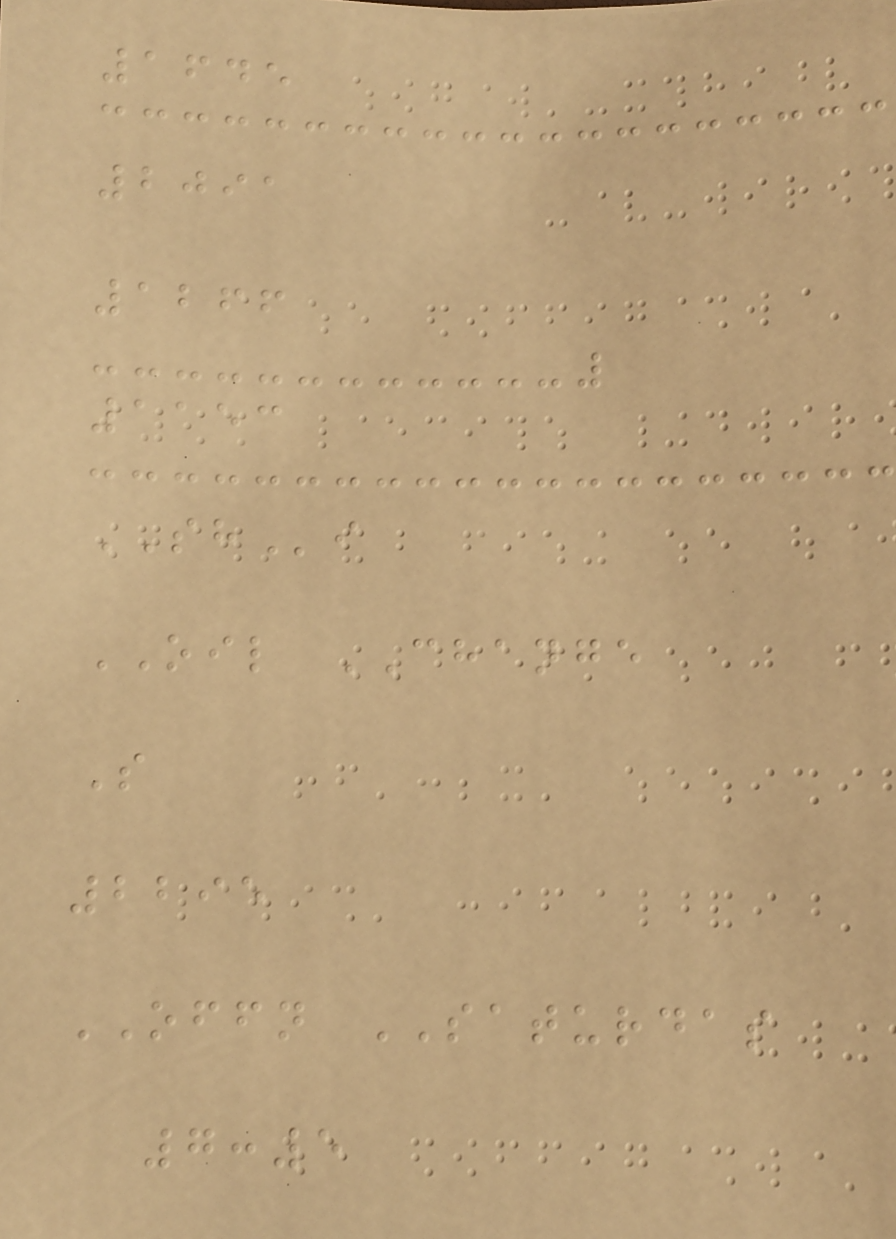1645
2091
1266
1153
SHi
OIL CHANGE
S
2295
OFFN SATURDAS
7:5
